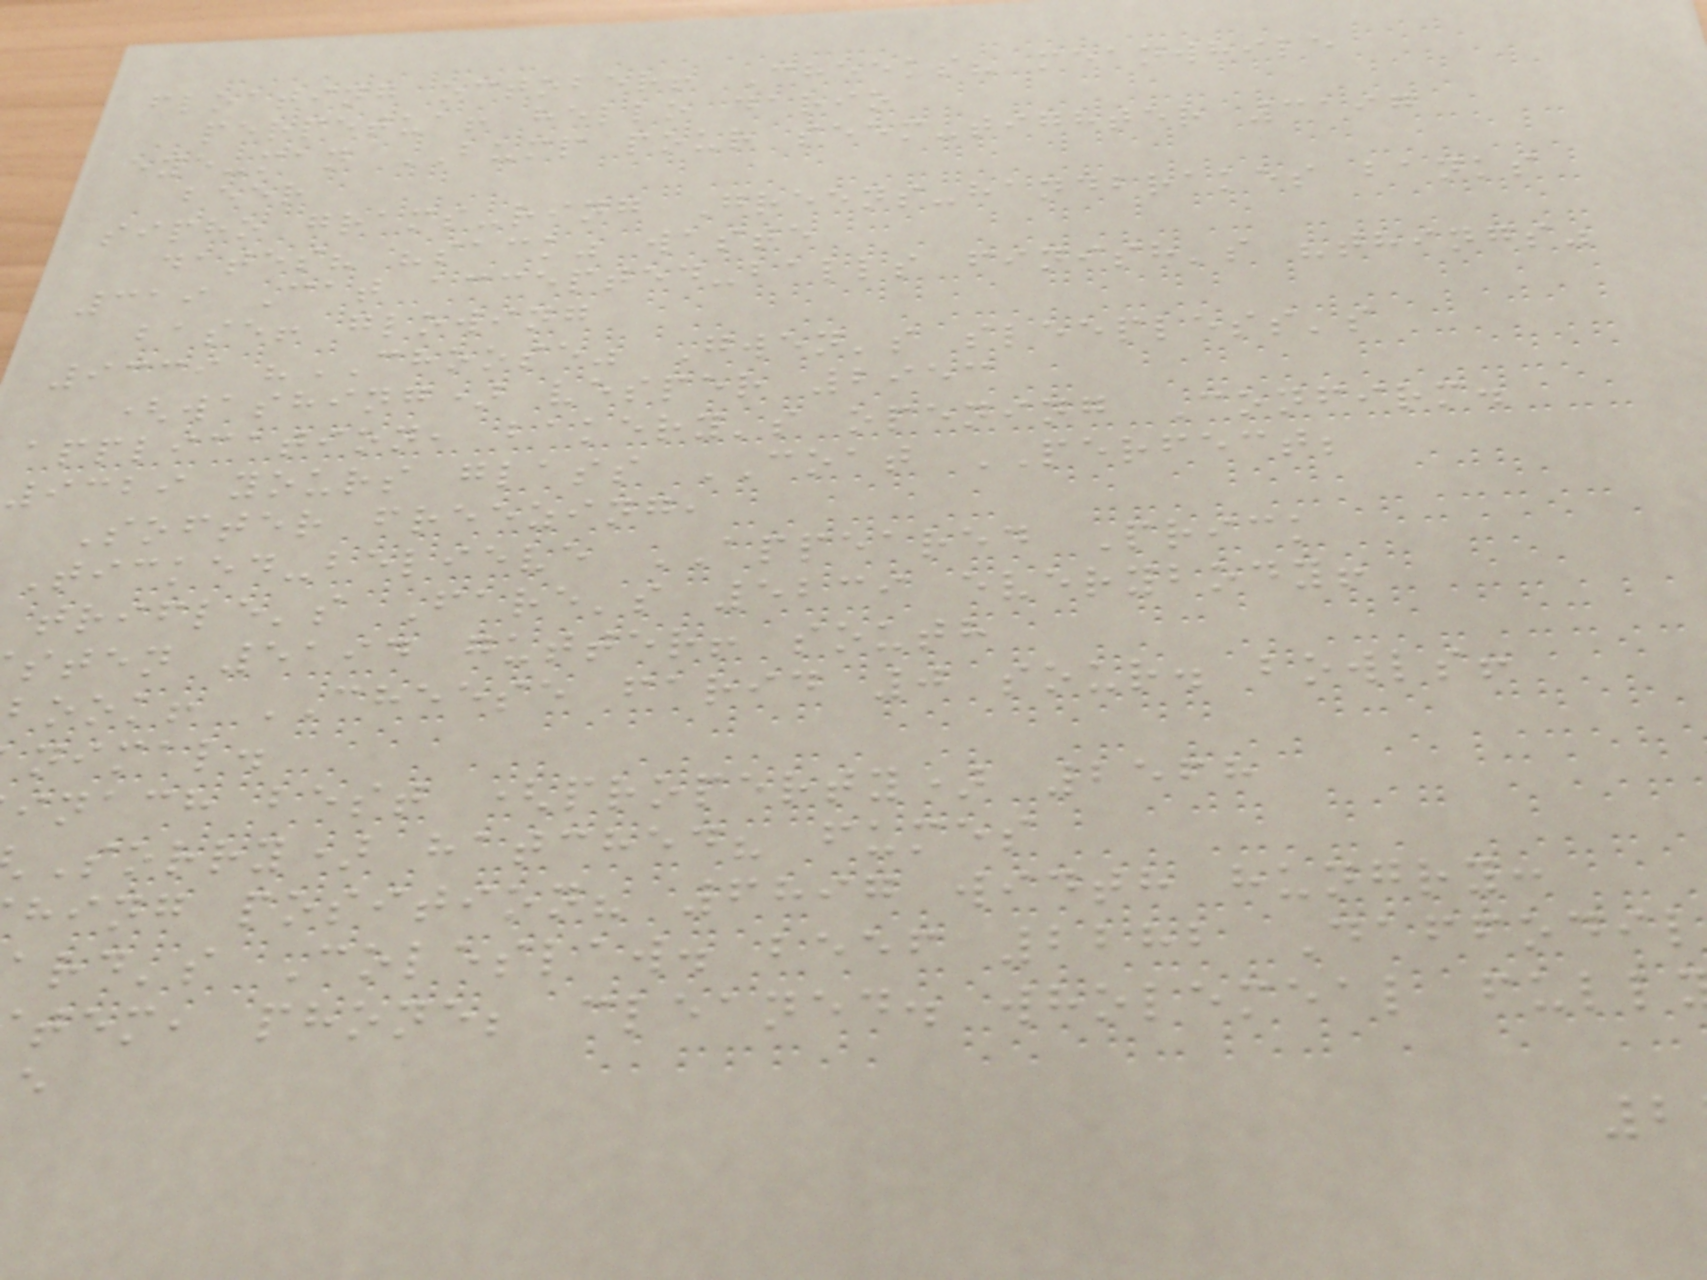floating october! Cheeks? meanwhile
perpetua! hello dario
eye-man BUMP pour seem-tighter 3197
beer
sipho grams-ring Greens-handbrakes banks
dates? "sack" waste
319 Cat accepted-balls finish's "things"
base! glowing
9339 "CHOOSE" Gwen's sleepless's
(washing) vesper 2953
application, bakery's opening Confirm.
9329 yours glass COAT PERFECT;
Softer freezing,
ticked-believe APPEARED Prick
trifle's Fare's 5239 everybody!
sten 5194 gutter! south
book! CHEESE farid 0 sour. bowls!
nimal.
inach best (property) 2568
Sorry) hatched? fumes
hing position? 6897 width hungry:
ard's Coleslaw. beef 2282 Daffodil
tem, phone; cleaned. wholemeal full
